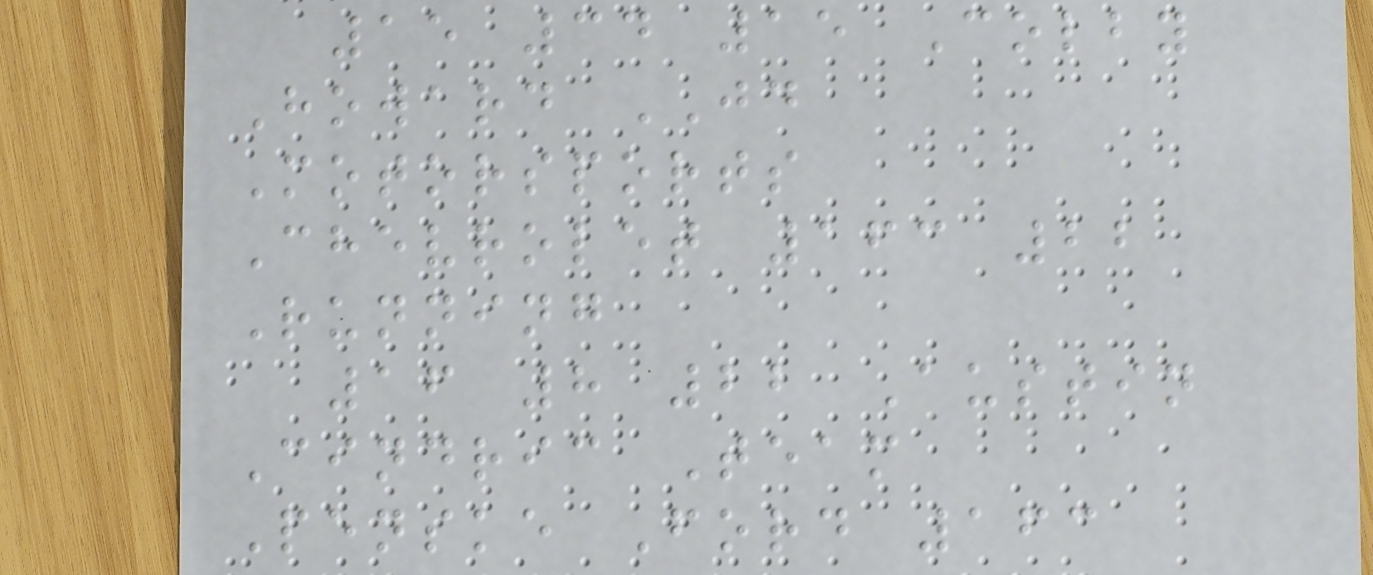15 34 15 Colby
Howard JD
Motorsports
Chevrolet 163 22
Running
16 8 22 Austin
Cindric Team
Penske Ford 163
